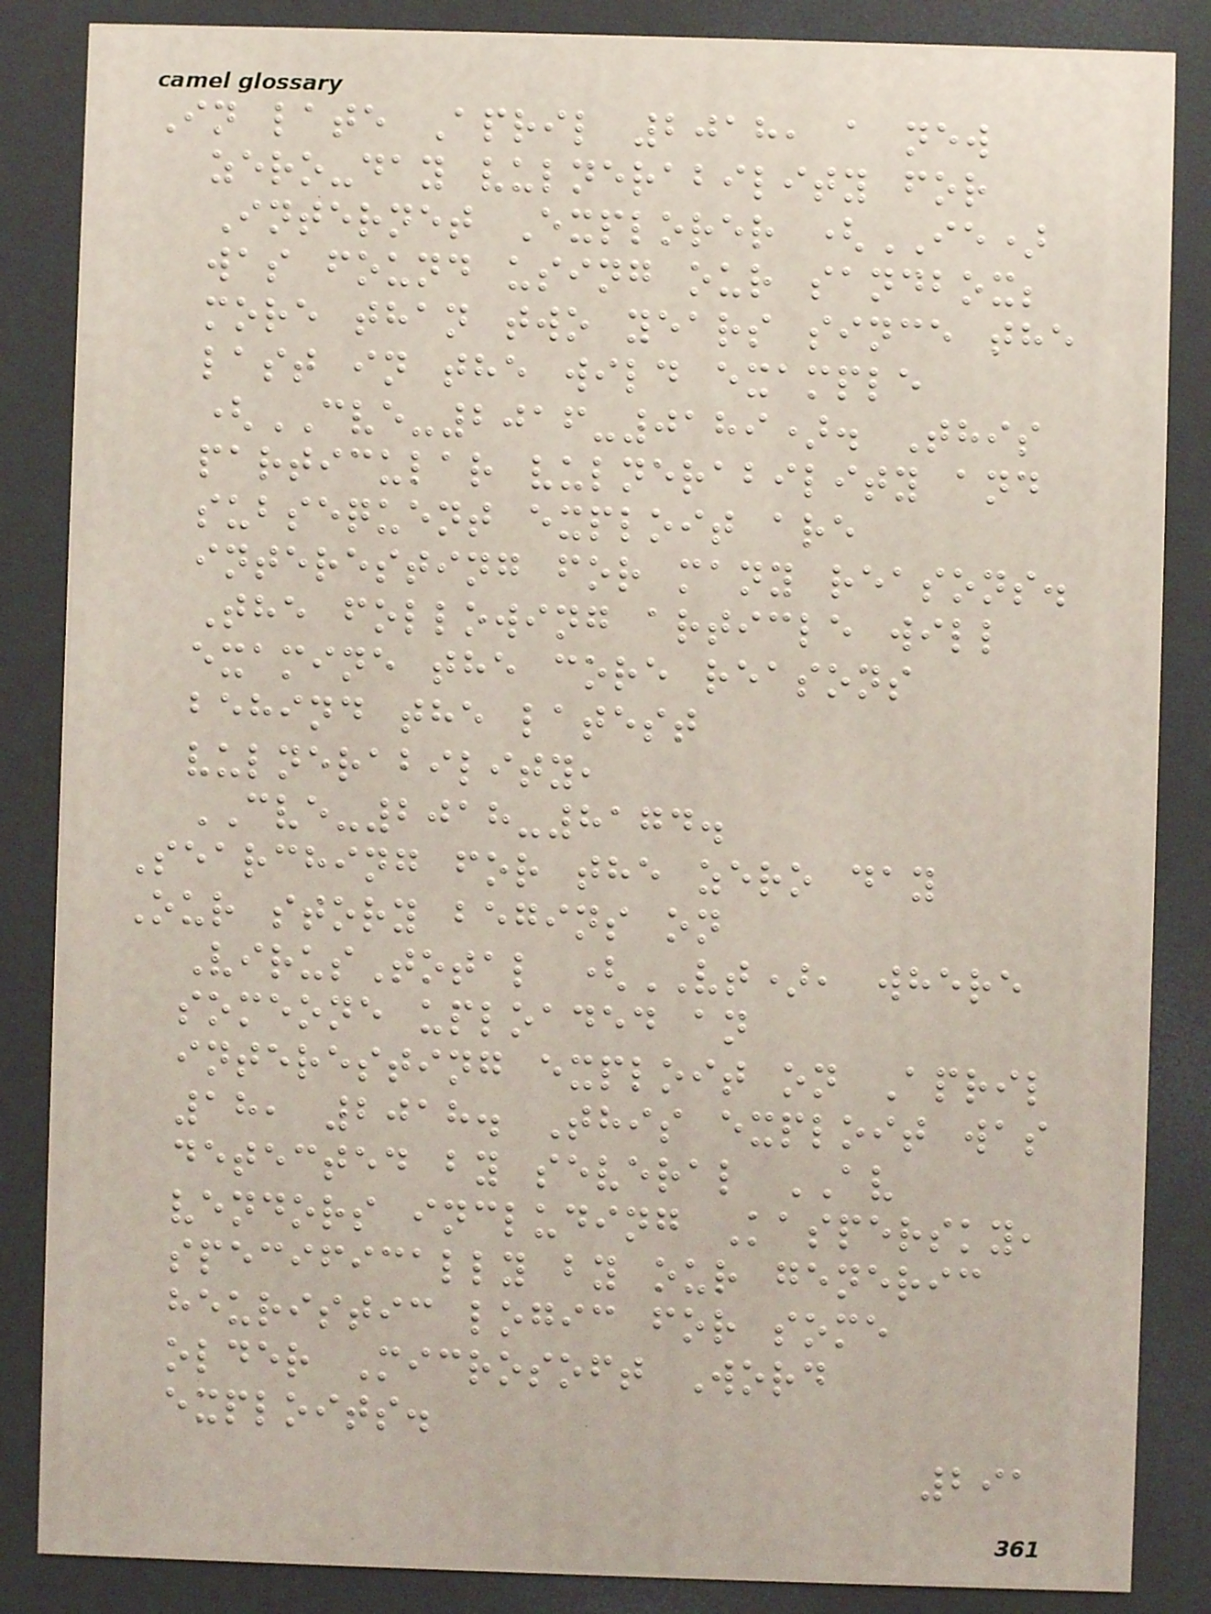In late April 2018, a new
zero-day vulnerability for
Internet Explorer (IE)
was found using our sandbox;
more than two years since the
last in the wild example
(CVE-2016-0189). This
particular vulnerability and
subsequent exploit are
interesting for many reasons.
The following article will
examine the core reasons
behind the latest
vulnerability,
CVE-2018-8174.
Searching for the zero day
Our story begins on
VirusTotal (VT), where
someone uploaded an
interesting exploit on April
18, 2018. This exploit was
detected by several AV
vendors including Kaspersky,
specifically by our generic
heuristic logic for some
older Microsoft Word
exploits.
291
